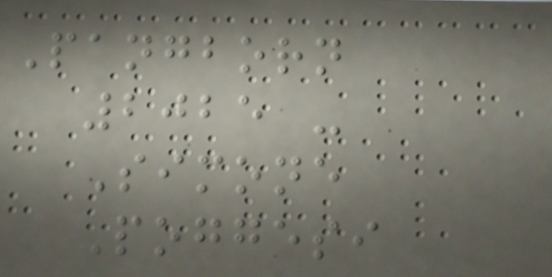Pangborn
2025 -
Simone
Poggesi
